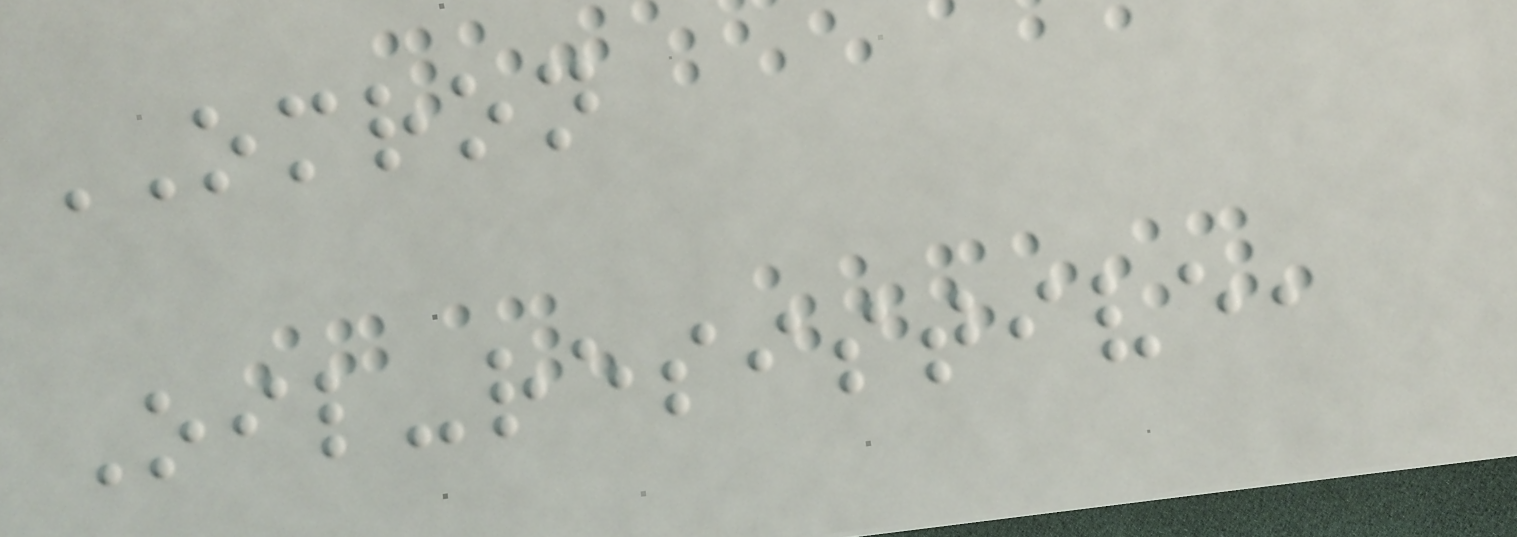OMRON
Oil-resistive,
